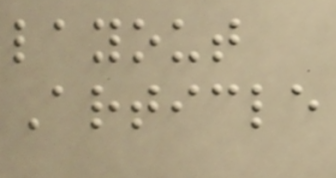layout
Article
